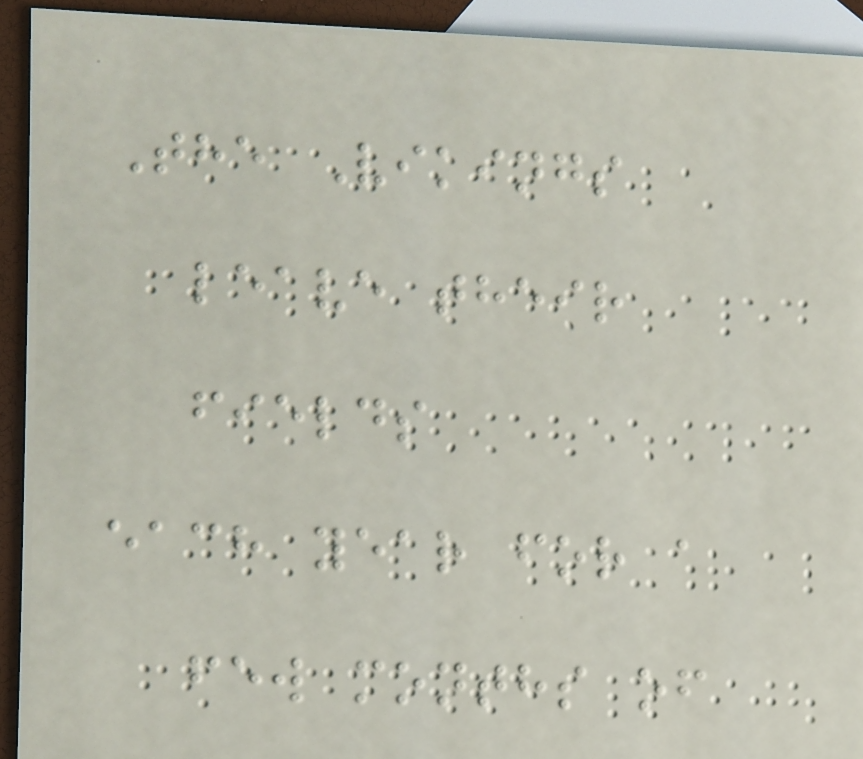The Vikings
leave their
fields
each year for a
few months of
